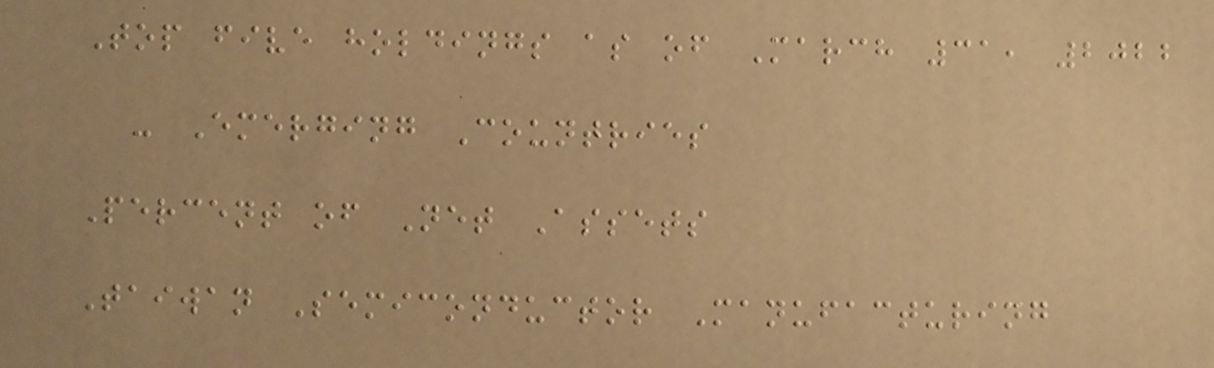Top five holdings as of March 31, 2022
- Emerging Countries
Percent of Net Assets
Taiwan Semiconductor Manufacturing
